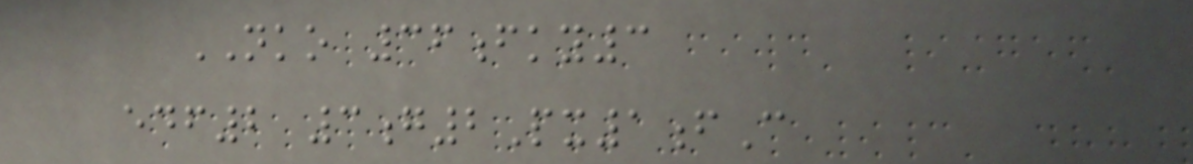NKO 36fky3
edf2 3g2Px1fC
